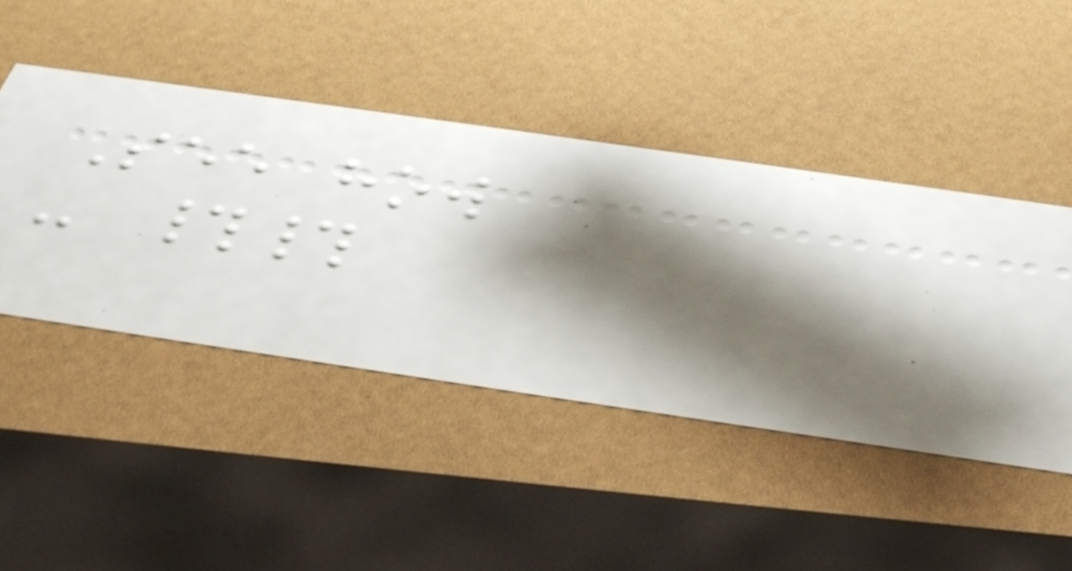See how
- ##
